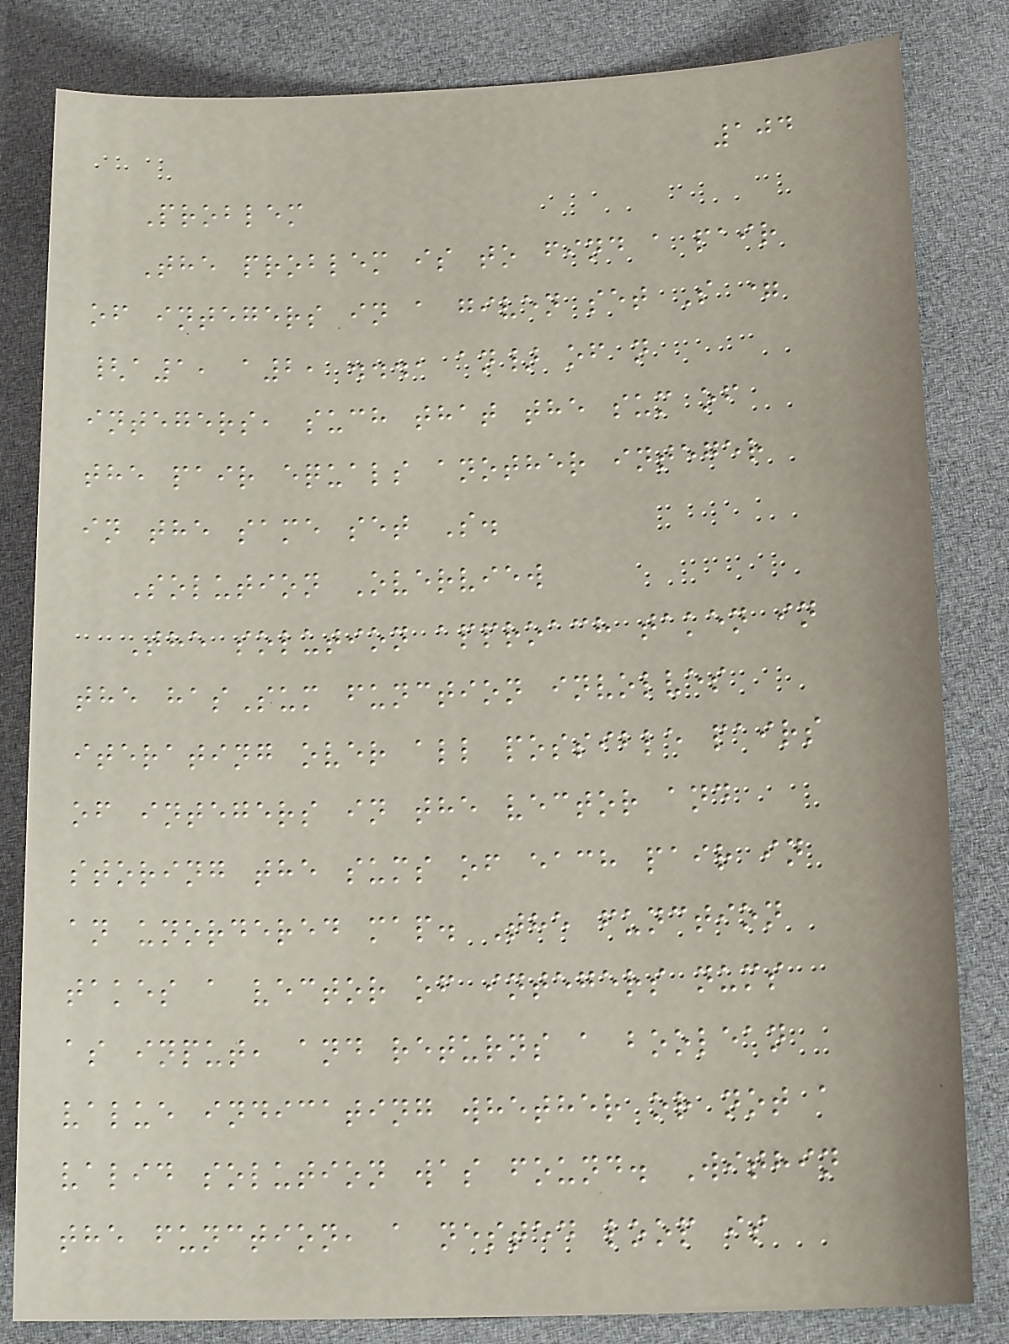104
Problem
The problem is to find a pair
of integers in a given set S =
{a1, a2, ..., an} of n
integers, such that the sum of
the pair equals another integer
in the same set S.
Solution Overview
The solution approach taken in
the hasSum function involves
iterating over all possible pairs
of integers in the vector and
storing the sums of each pair in
an unordered map. The function
takes a vector of integers nums
as input, and returns a boolean
value indicating whether or not a
valid solution was found. Within
the function, a nested loop is
